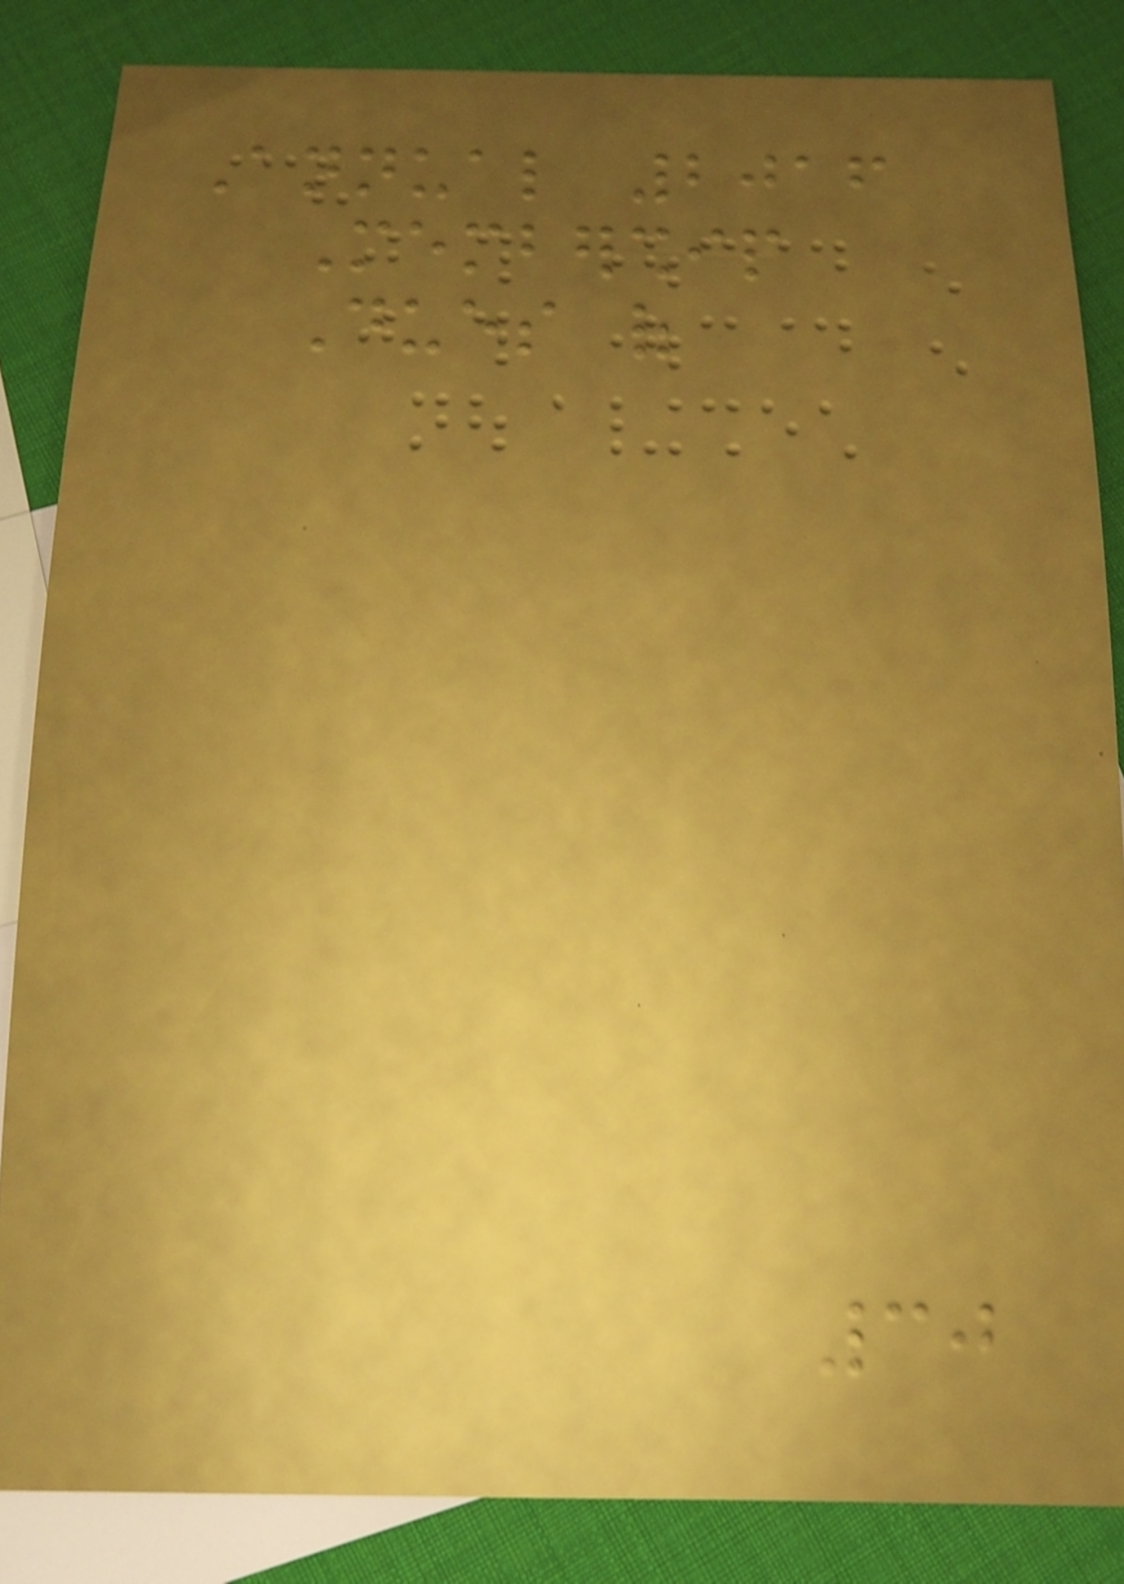Annual 2016
Membership
Dues of
30
